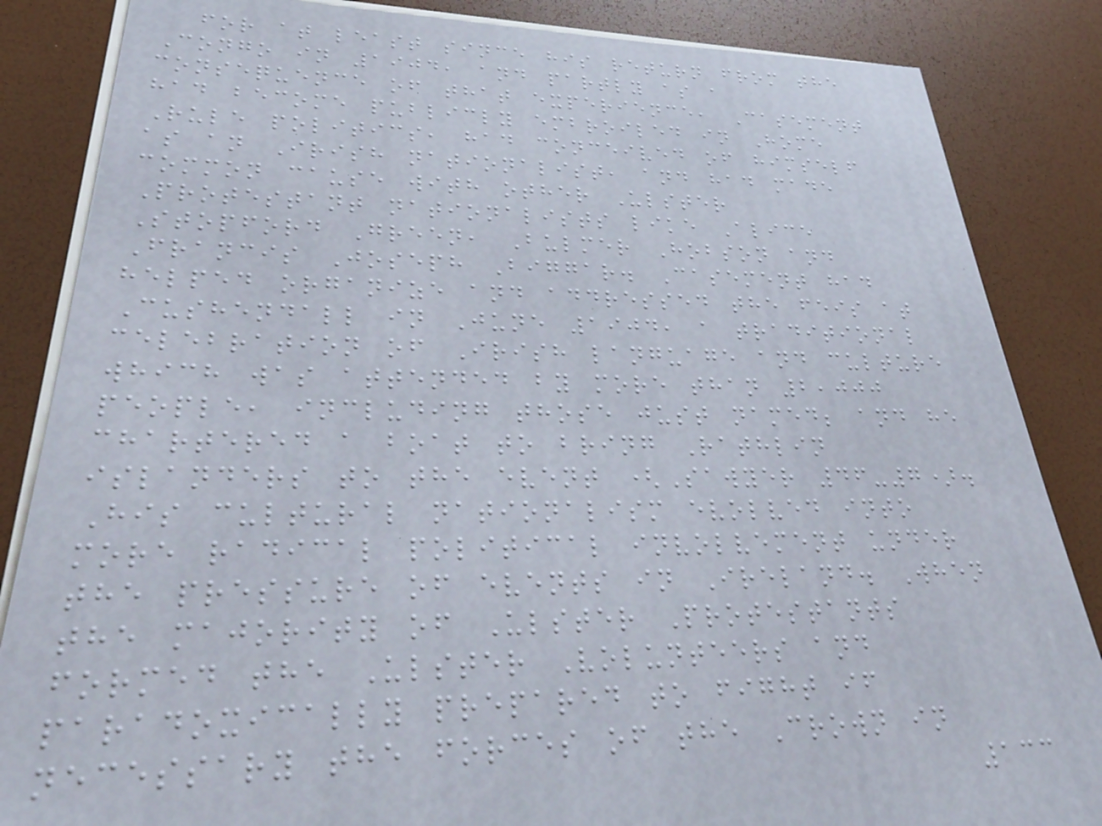for at least since his return from the
Congo in 1904, and partly as a
consequence of that experience, Casement
had become publicly embroiled in Home
Rule politics, had conceived of himself
as an Irish nationalist, and had made
common cause with other Ulster
Protestant nationalists like Alice
Stopford Green, Bulmer Hobson and
Francis Joseph Biggar. Casement had
helped organize and addressed the feis at
Cushendall in June 1904, a traditional
celebration of Irish language and culture
which was attended by more than 2,000
people, including those just named; and he
chartered a boat to bring Rathlin
islanders to the event (Sawyer 46-7).
His cultural nationalism evolved into
more radical political involvement under
the pressure of events in Ireland. When
the majority of Ulster Protestants
formed the Ulster Volunteers and
paradoxically prepared to fight if
necessary the forces of the Crown in
133
